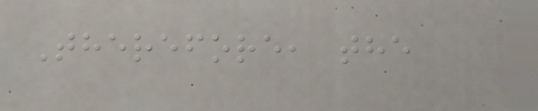Therefore, the
